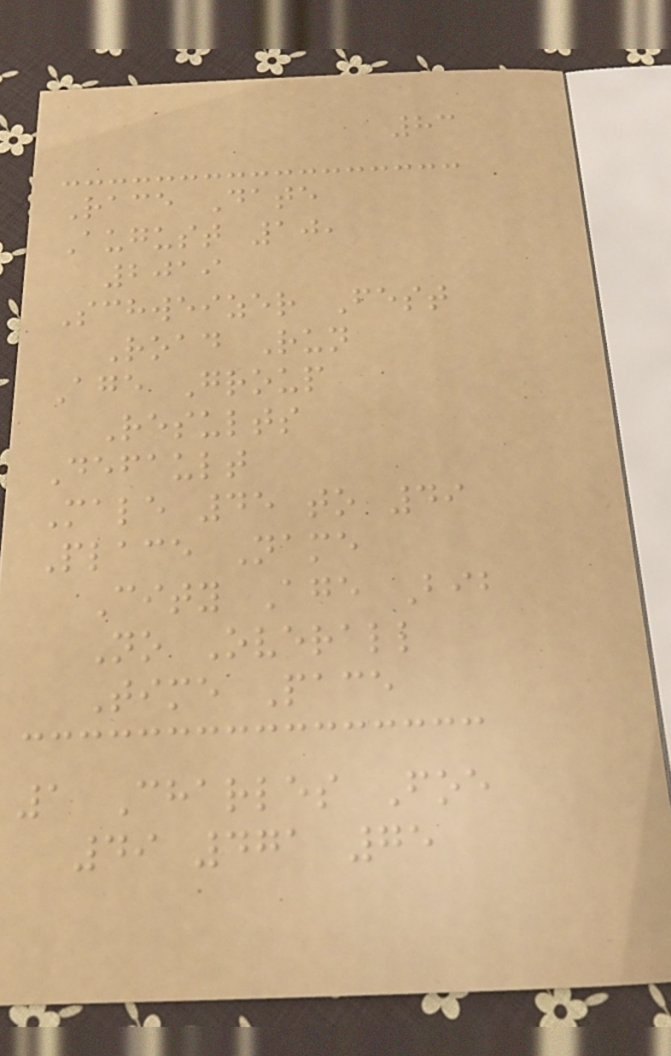83
Race Date
August 10,
2019
Schweizer Fest
Road Run
Age Group
Results
Default
Male 45 to 49
Place Name
City Age Bib
No Overall
Time Pace
1 Charles Foe
49 471 75
